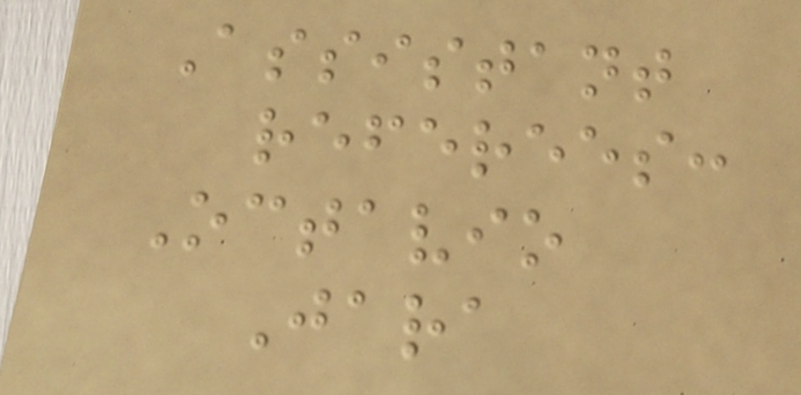Assistant
referees:
Octavio
Jara
